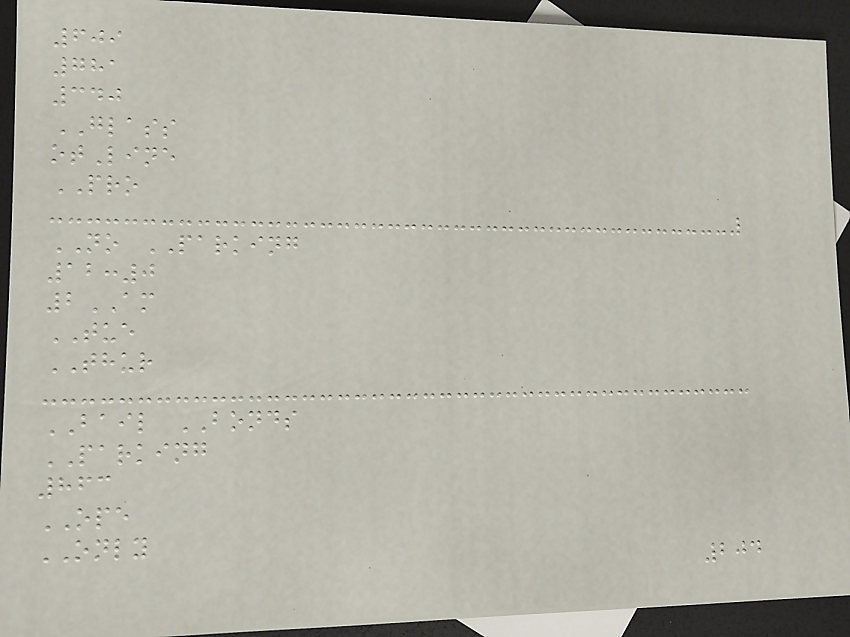609
781
340
GLASS
otLine
PRO
NO PARKING
12:0
2AM
TUE
THUR
BAIL BONDS
PARKING
863
OPE
ONLY
204
